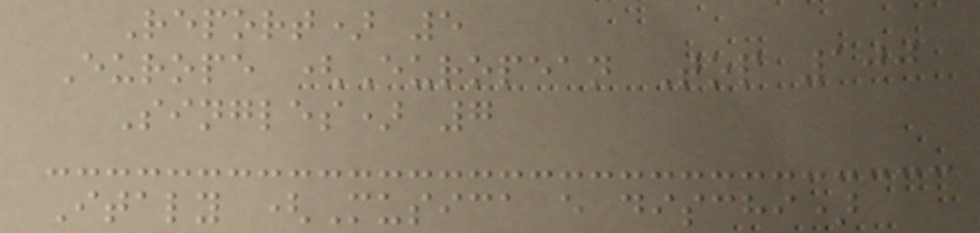Report) 5
Europe (European Top 100
Singles) 7
Italy (Musica e dischi)
